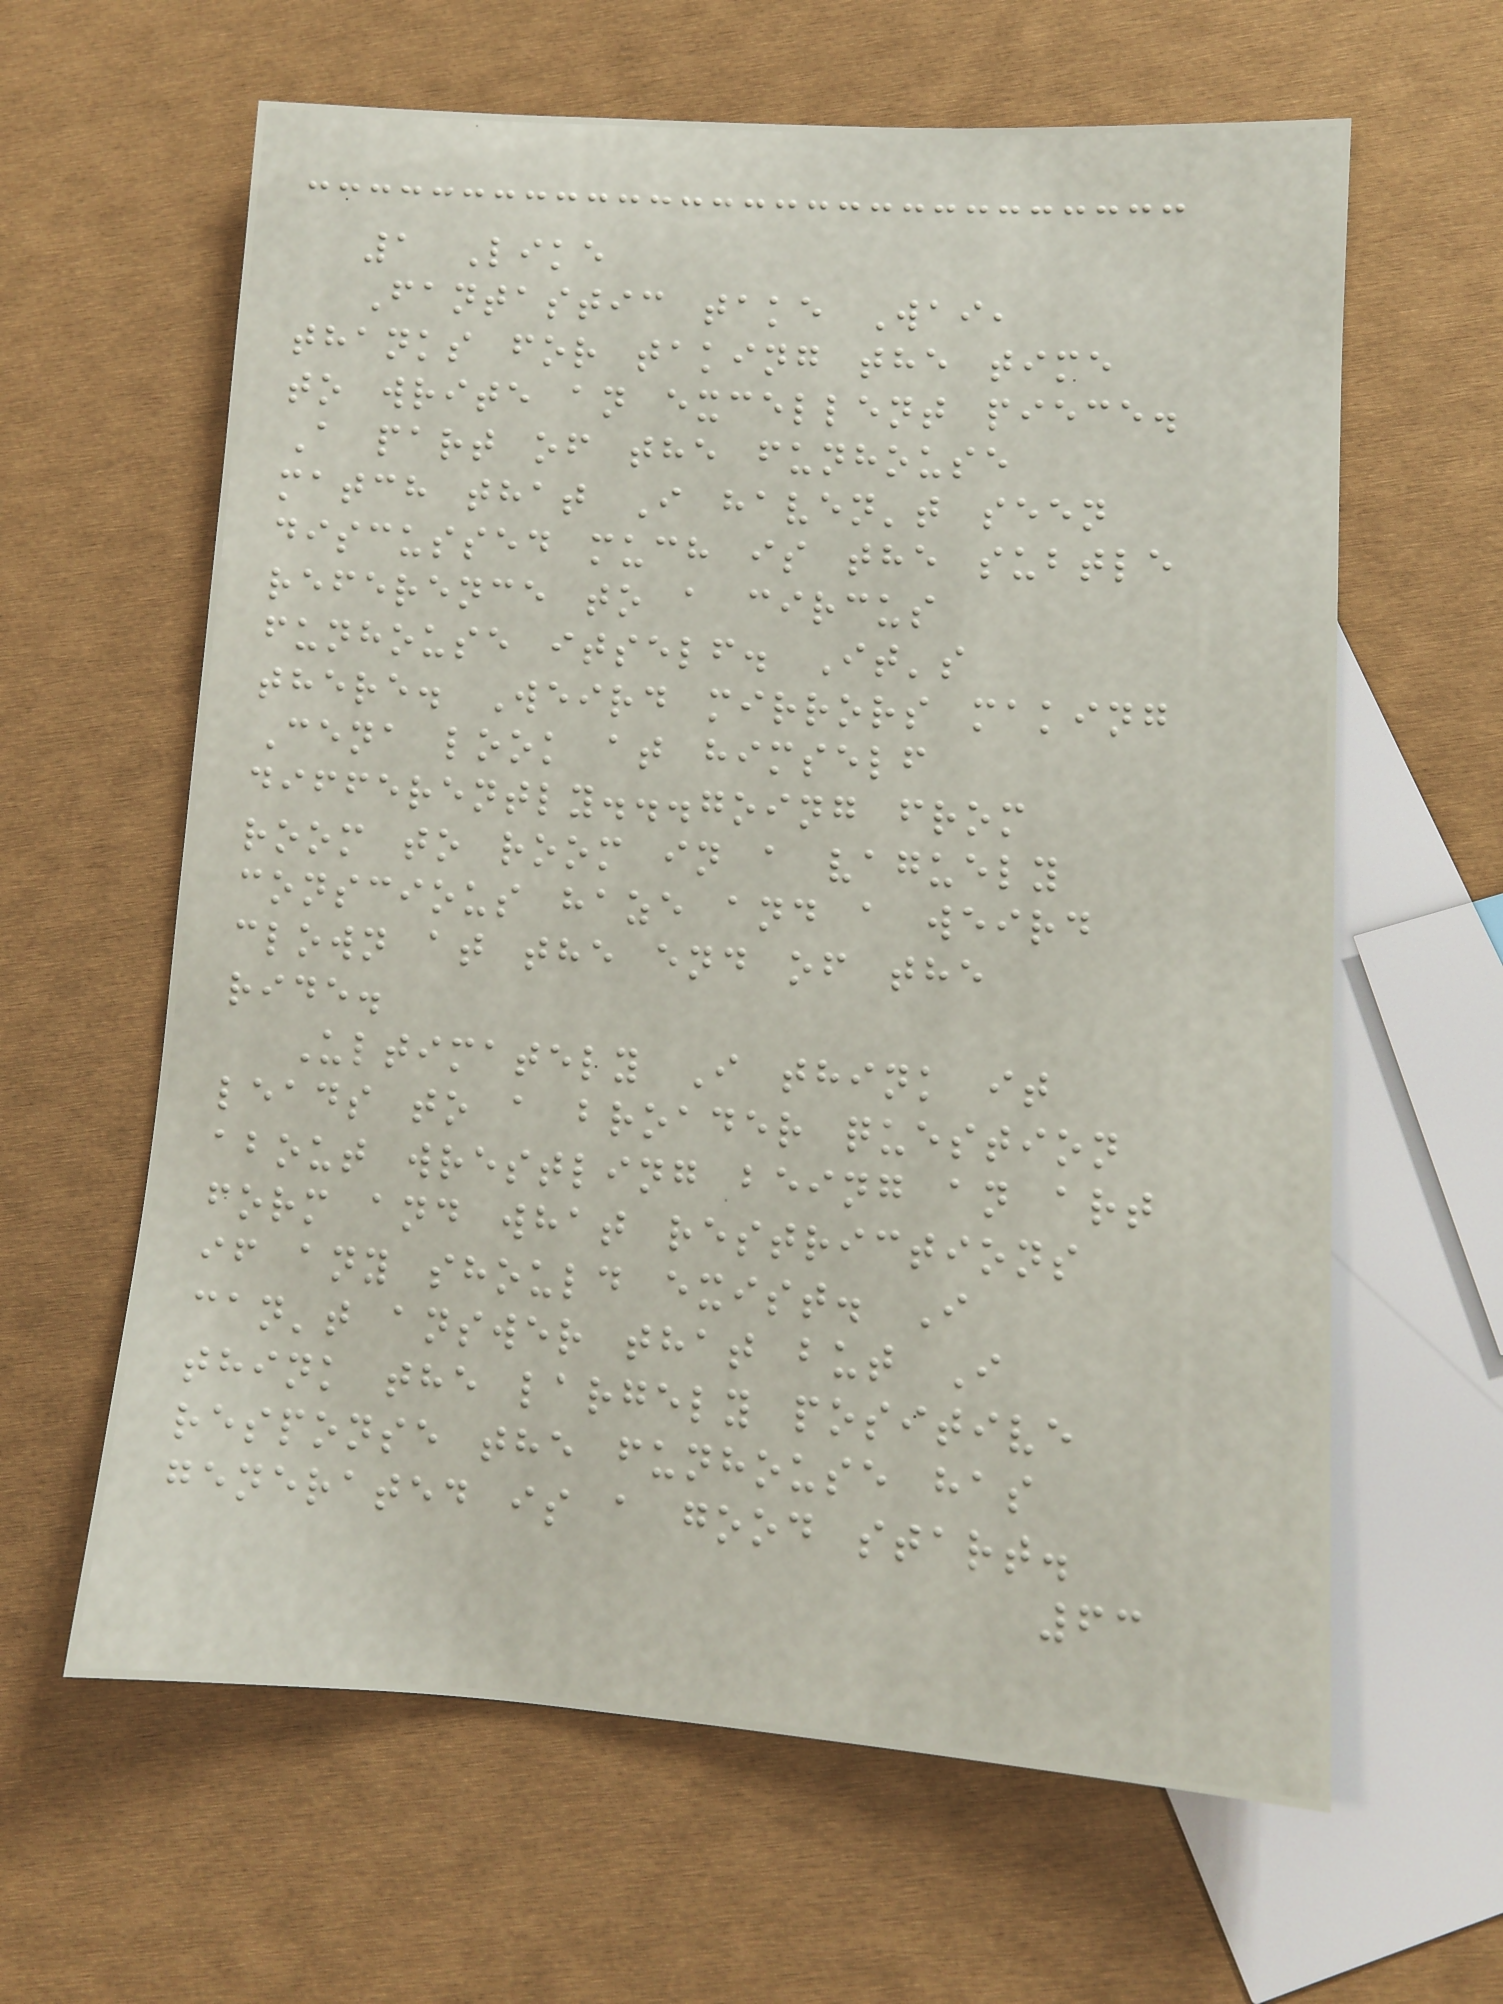1 Like
Fantastic take Wai,
thanks for taking the time
to write an excellent piece.
A part of the funhouse
match that I haven't seen
discussed much is the subtle
reference to a circus
funhouse itself. It's
there. Weird mirrors making
Cena look at himself
differently...going from
room to room in a vaguely
conscious haze and a weird
clown at the end of the
ride.
Ultimately I think it
leads to a broader question
about wrestling being an art
form and what restrictions
if any should exist. I
can't answer that but I
think the largely positive
response the funhouse has
generated is a good start.
63
